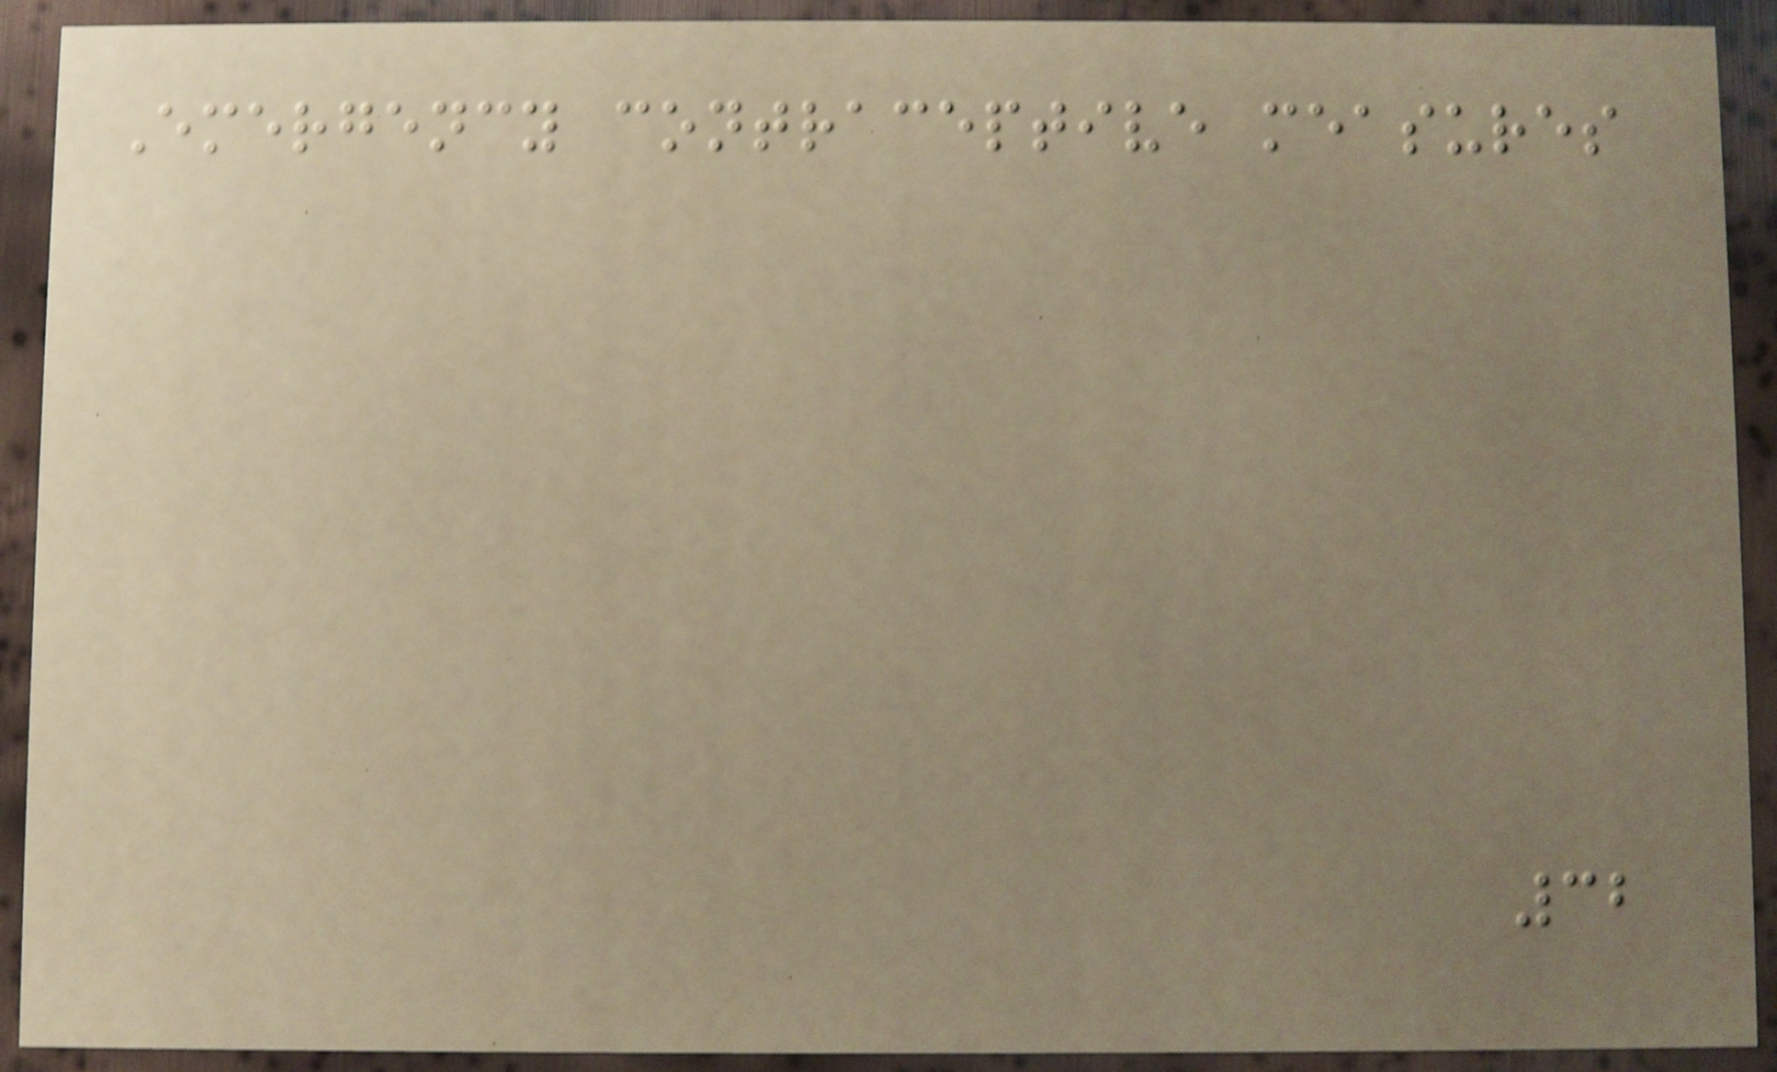Emergency contraceptive measures
32
